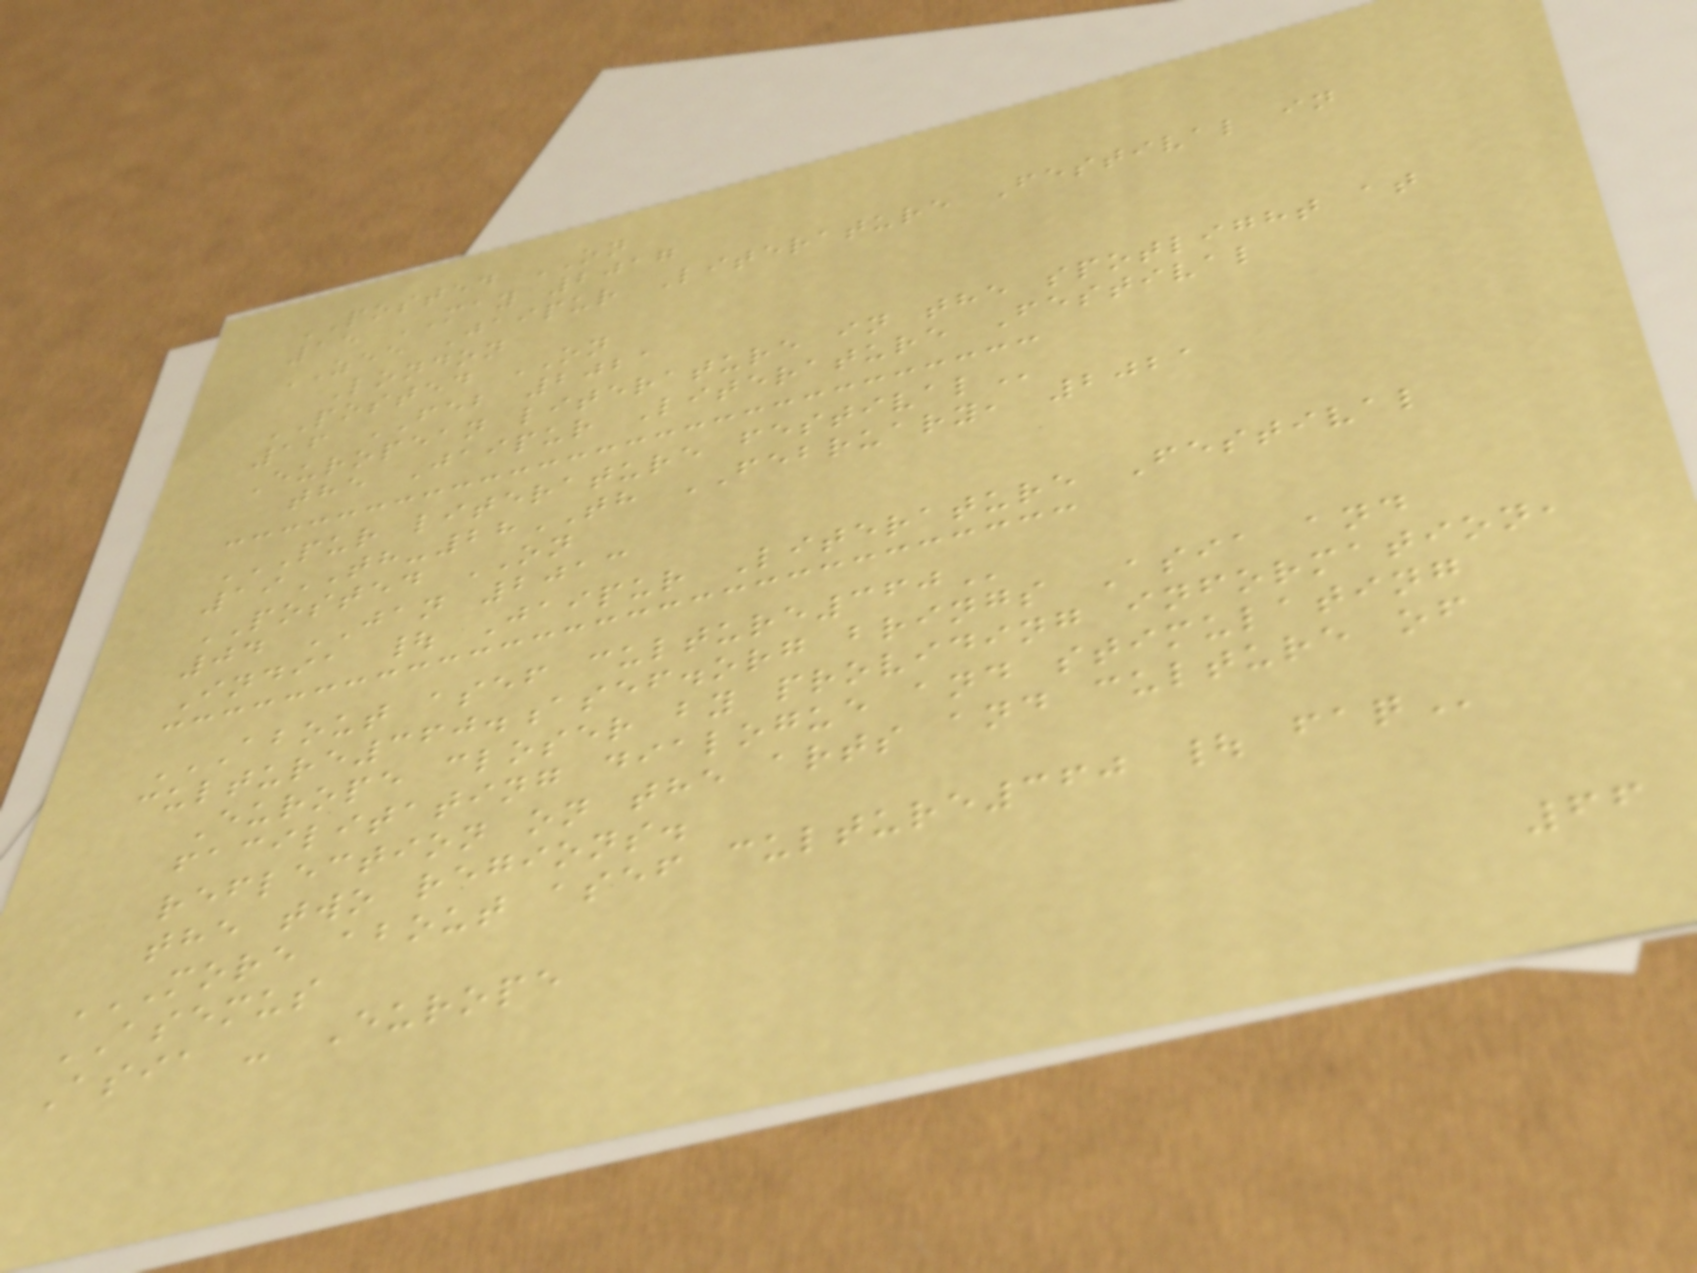POSTED ON
15 MAY 2017
ZEE Jaipur Literature Festival in
London
POSTED ON
16 FEB 2021
European literature in the spotlight at
the Jaipur Literature Festival
PUR LITERATURE FESTIVAL
19TH-28TH FEBRUARY, 2021
POSTED ON
04 JAN 2013
India | Jaipur Literature Festival
ABOUT ASEF CULTURE360
culture360.asef.org brings Asia and
Europe closer by providing information,
facilitating dialogue and stimulating
reflection on the arts and culture of
the two regions.
MORE ABOUT ASEF CULTURE360 | FAQ
ASEMUS
Asia - Europe
66
